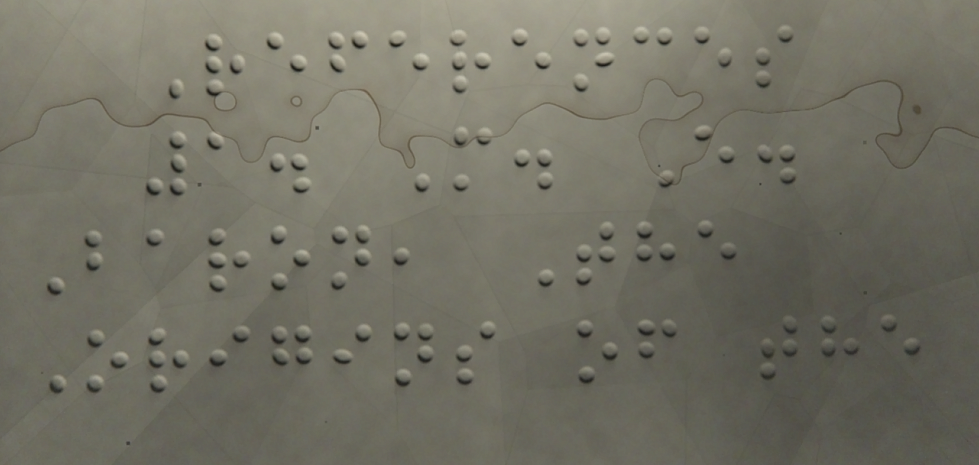References
1. M. E.
Baron, The
Origins of the
